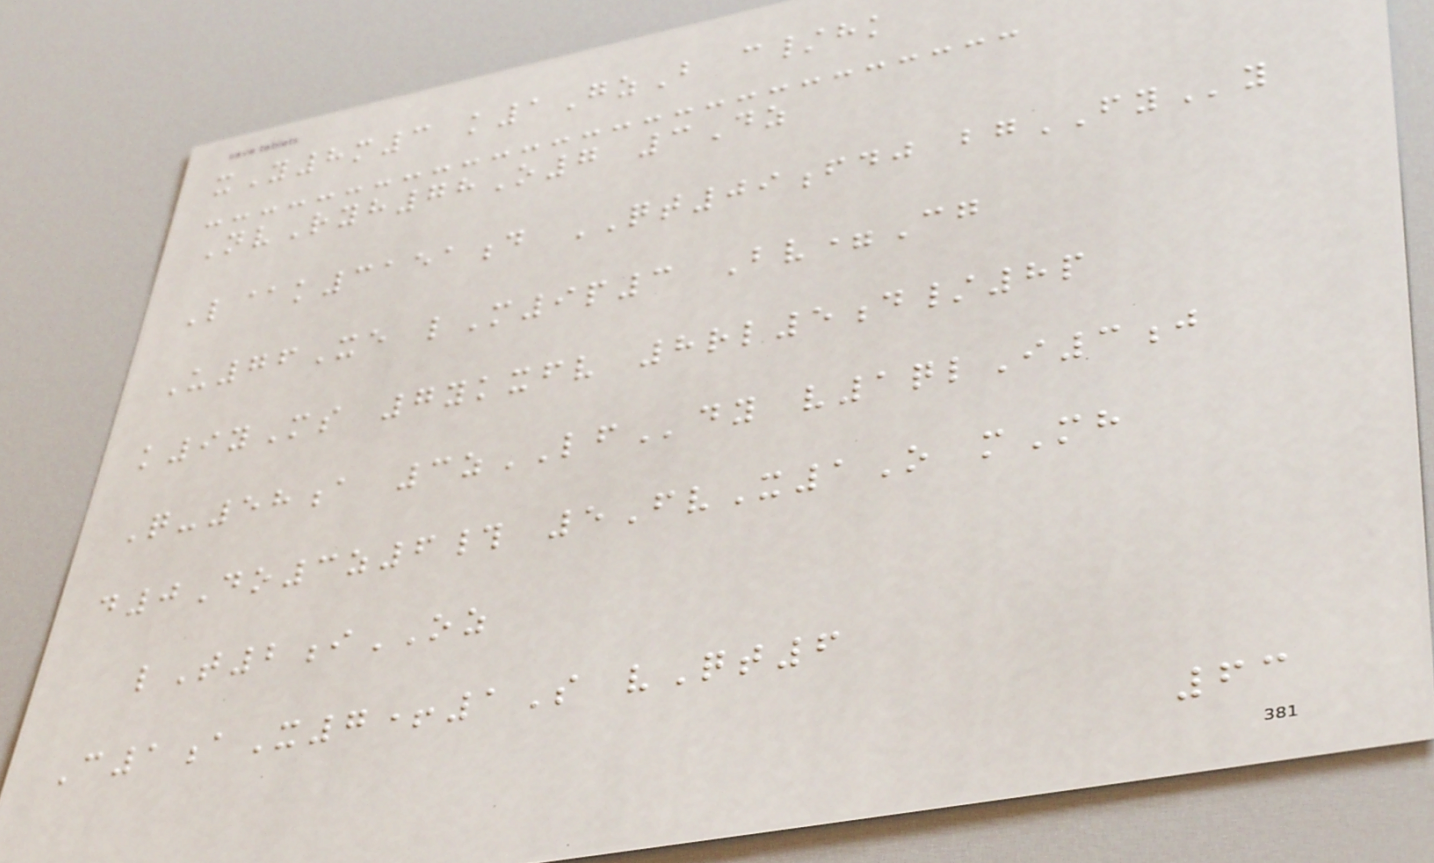xY8m3 k1GzB c/hk
NvRyh78O7 3Dz
L@k3151d QT09fdj bgFYy
U76Xe lM9p3 Bv=Cg
k9yMs 7ykxfv 8rl5d/8p
Q-58a 3zLFdy v1qlI3j
d0Do3z6# 5FvX1O mMh
lT2iOZ
C1aX7+1S vQt6
63
